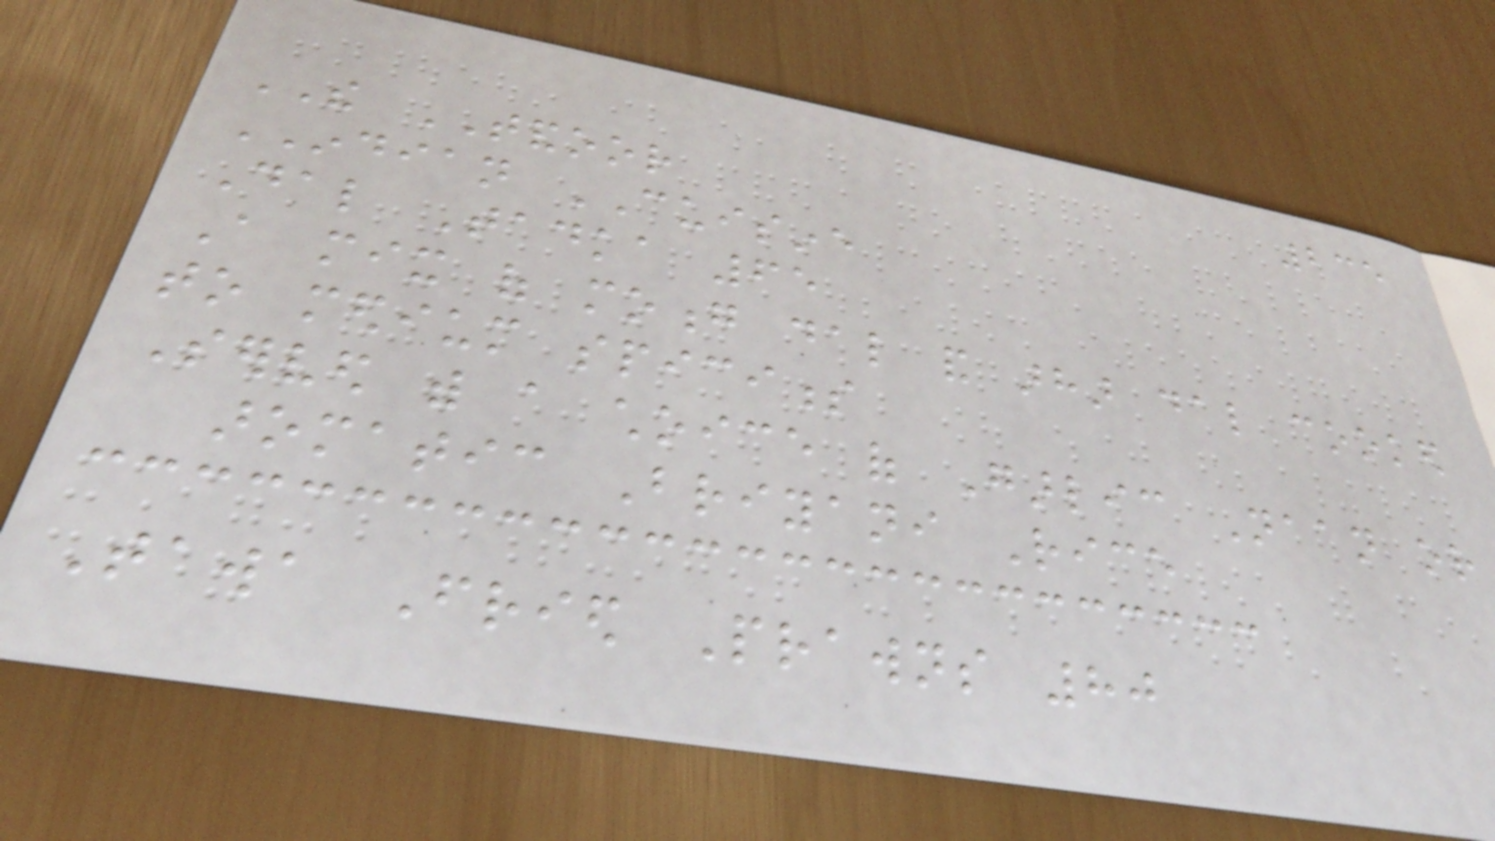235
THE TANDOOR
INDIAN CUISINE
Dal Tadka 65
A mix of moong dal and arhar dal cooked
to medium spiciness
Served with a choice of Garlic Naan or
aromatic Briyani Rice
Tawa Fried Prawns 80
